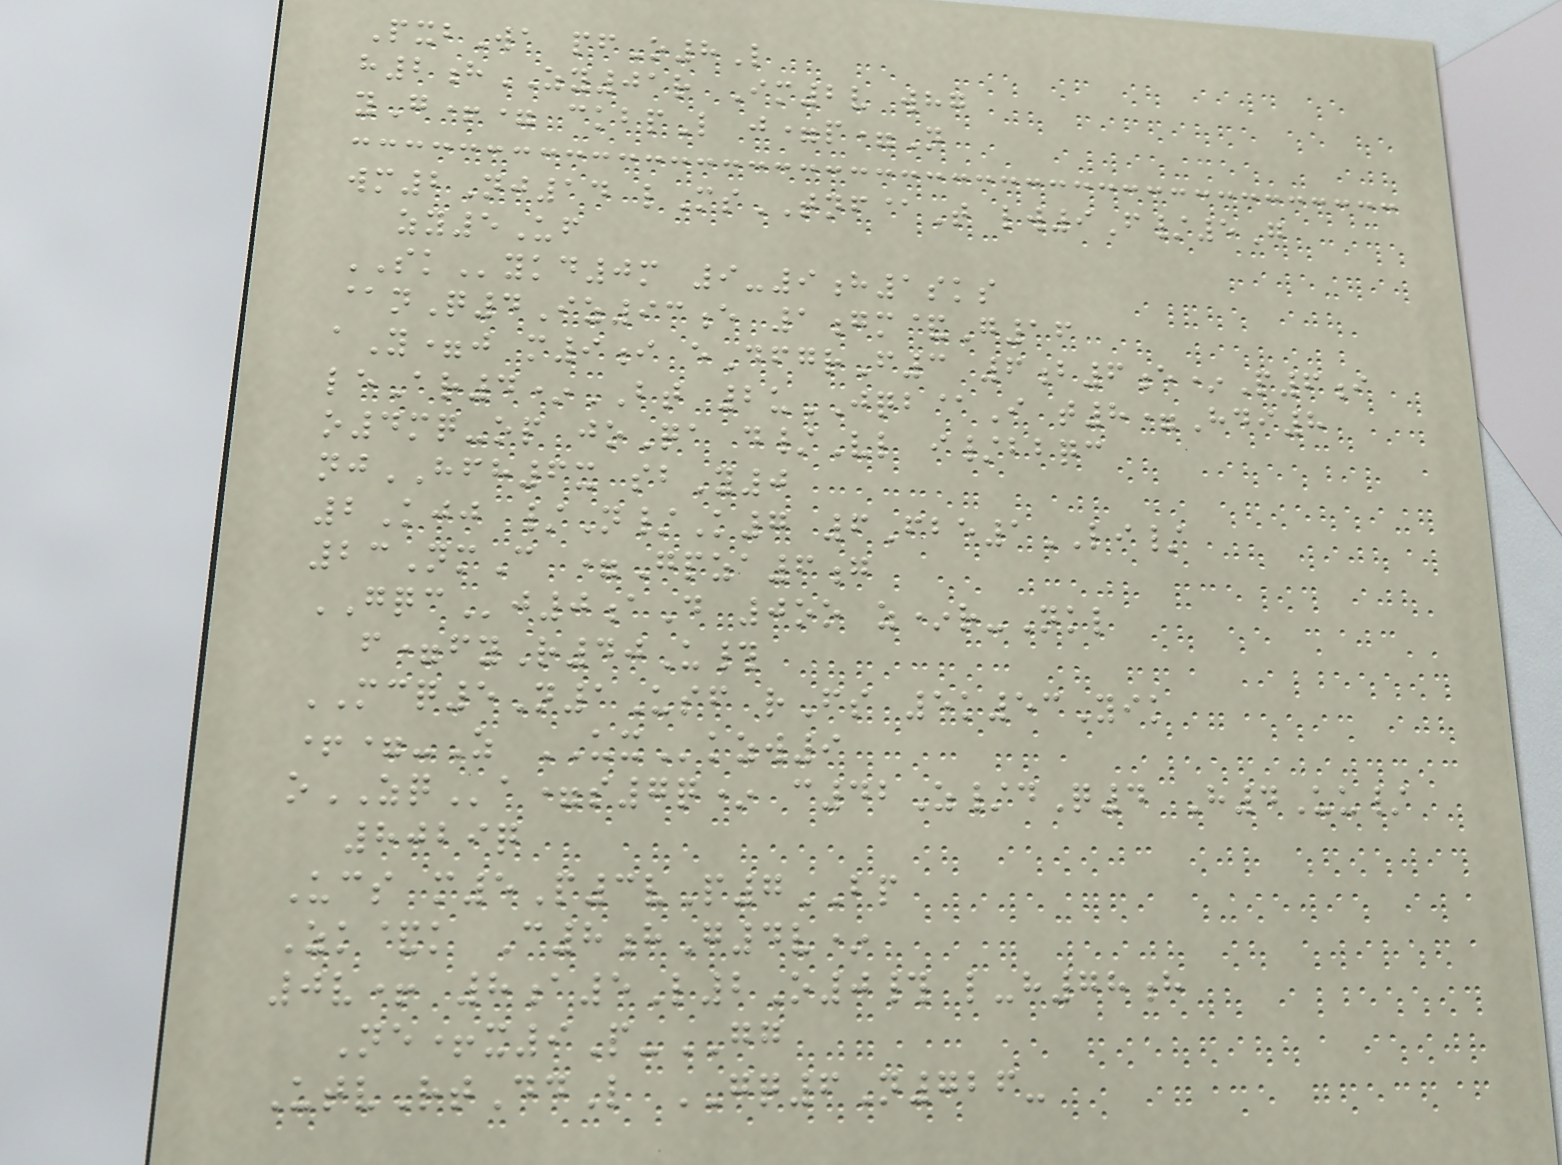PxbWa pfO8L
h2hZY01r Im2v whg
yG+= ckbpL j=p=N
wm2Nj14 lMsTNF@T lw9F/5G
zy5Uf
SKykd0m 9-9h1sks
@nQ4Iz93e 1gm&G16
aY=j m9i eDfgrF3 6b6e*P6i
leAr4*BT 2uJQB@I t8=Hdi8
o4mq-op joQa d/Vl i/bbqc
njHFH6x sbY0
2Kjj /N/K7 6Fbe1LI/
23NmC =Gpza6g
GQCj0aD 0oo z*r-Nkl
f=fyR40U#
MCQ5N1Usf rFs 5k53Yik
+=-Z UXkzw9
oZQa=s7q* c42Z/dQ4 H4Uu/
8029q
Ucs m5P3vP7BP
Zk&k C8hG4v*
0v+ 8a5L2O0# l-h78h
Ne+x9P-GG
UtvRtDdL GQ6N726-
